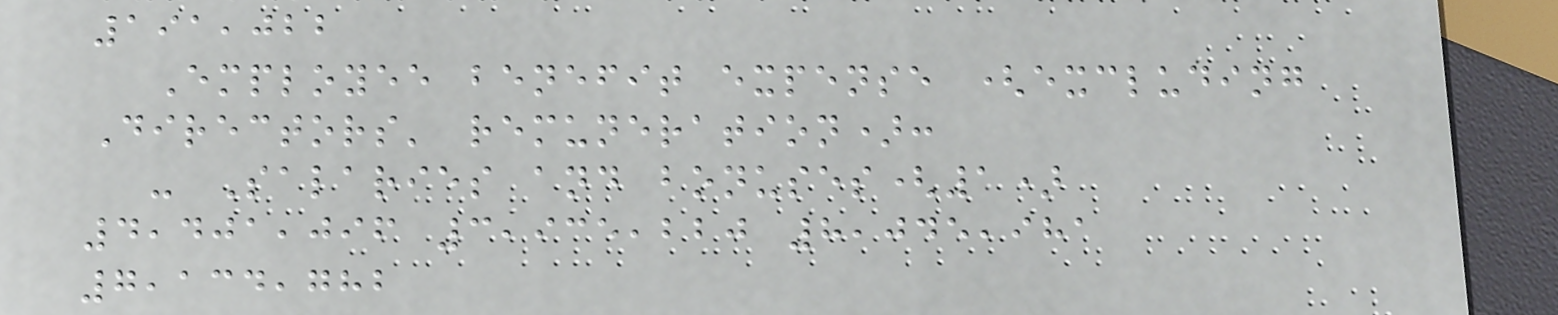191,022
Employee benefit expense (excluding
Directors' remuneration):
- Salaries and bonuses(1)
4,401,096 3,935,220 8,045,981
7,134,782
